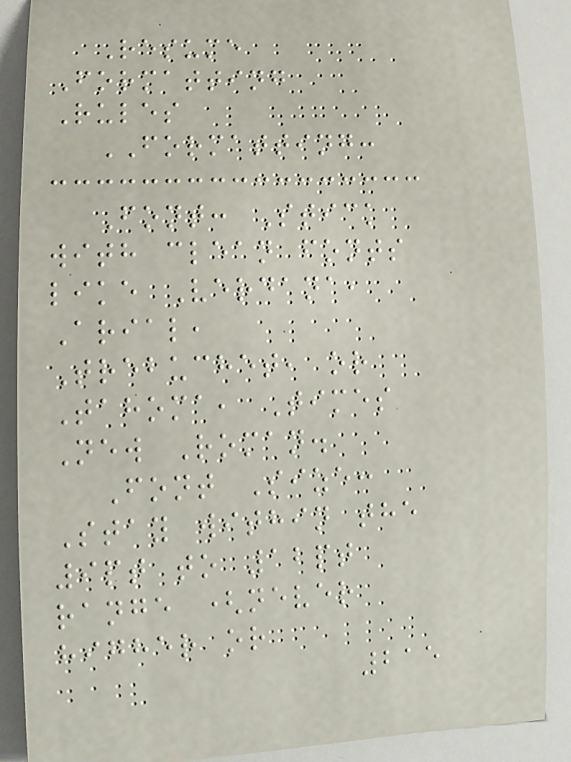Resume
Formatting
Rules
FORMATTING:
Font: Stick
with clean fonts
like Verdana,
Arial,
Trebuchet, or
Tahoma, Times
New Roman.
Font Size:
Stay within the
9pt to 12pt
range (never
higher or
215
